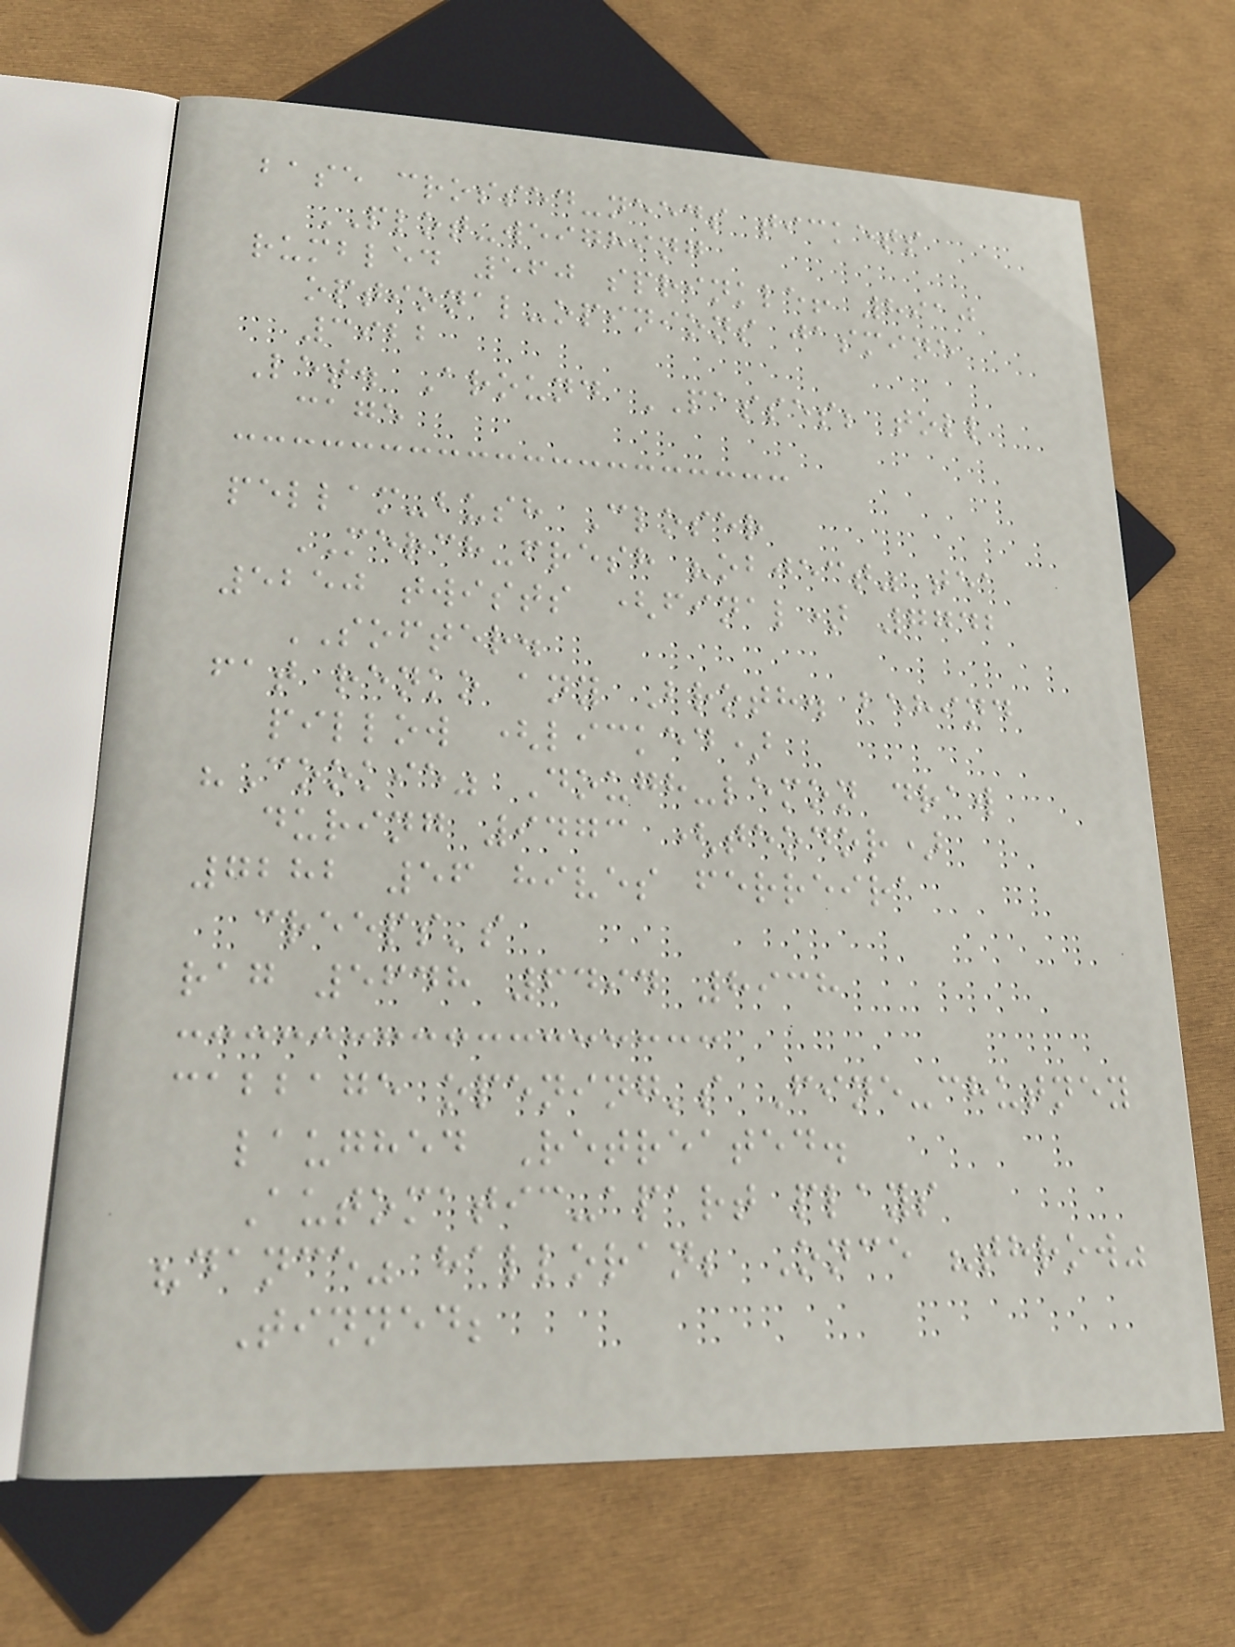base crossed-needs tickets
PLOT-weighing
rumbled 560 sprinkle! 8910
optional-opinions jasmine
3922
Let. Around PASSES; toll
cage
pellam-bush Closer
MERCH-fresh "object" tea
5250 twists (final) 7742
SOFTER.
fat renko any Broth. behind
pillow (licked)
"Cookie" Dough-lemon draw
during 9473 (teodor)
7282 56 hives ferreira
creeps's
rag 5648 6494 8938
cabbage opening's Fine-chutney
laughed Retreated.
Automatic-apart plays
"dance" halloran; Once "throw"
Tinned;
